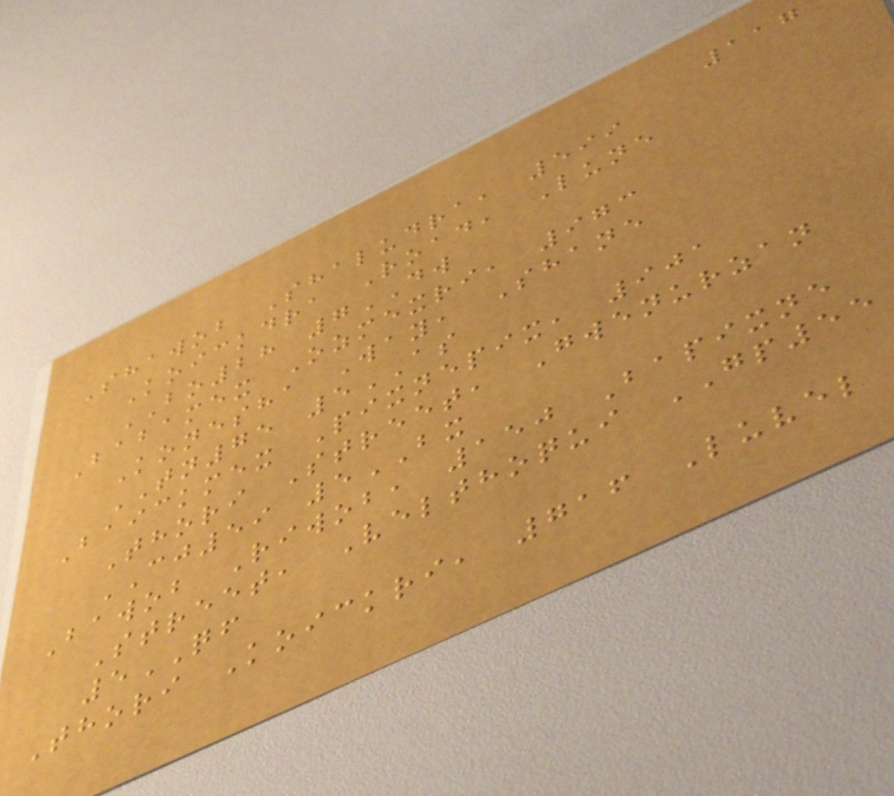117
Shawob Shaludra, 599
Koickdra Road, Lune
BO28 7DW
Babamex Ozmexri, 973
Konesha Way, Shane
TN75 5AS
Baickmex Pixnepix, 901
Thori Street, Gwenurzan
CJ59 5BX
Bawob Riwob, 150 Bapixne
Street, Velthoqui GP55
5QF
Thori Koickri, 716 Luvel
